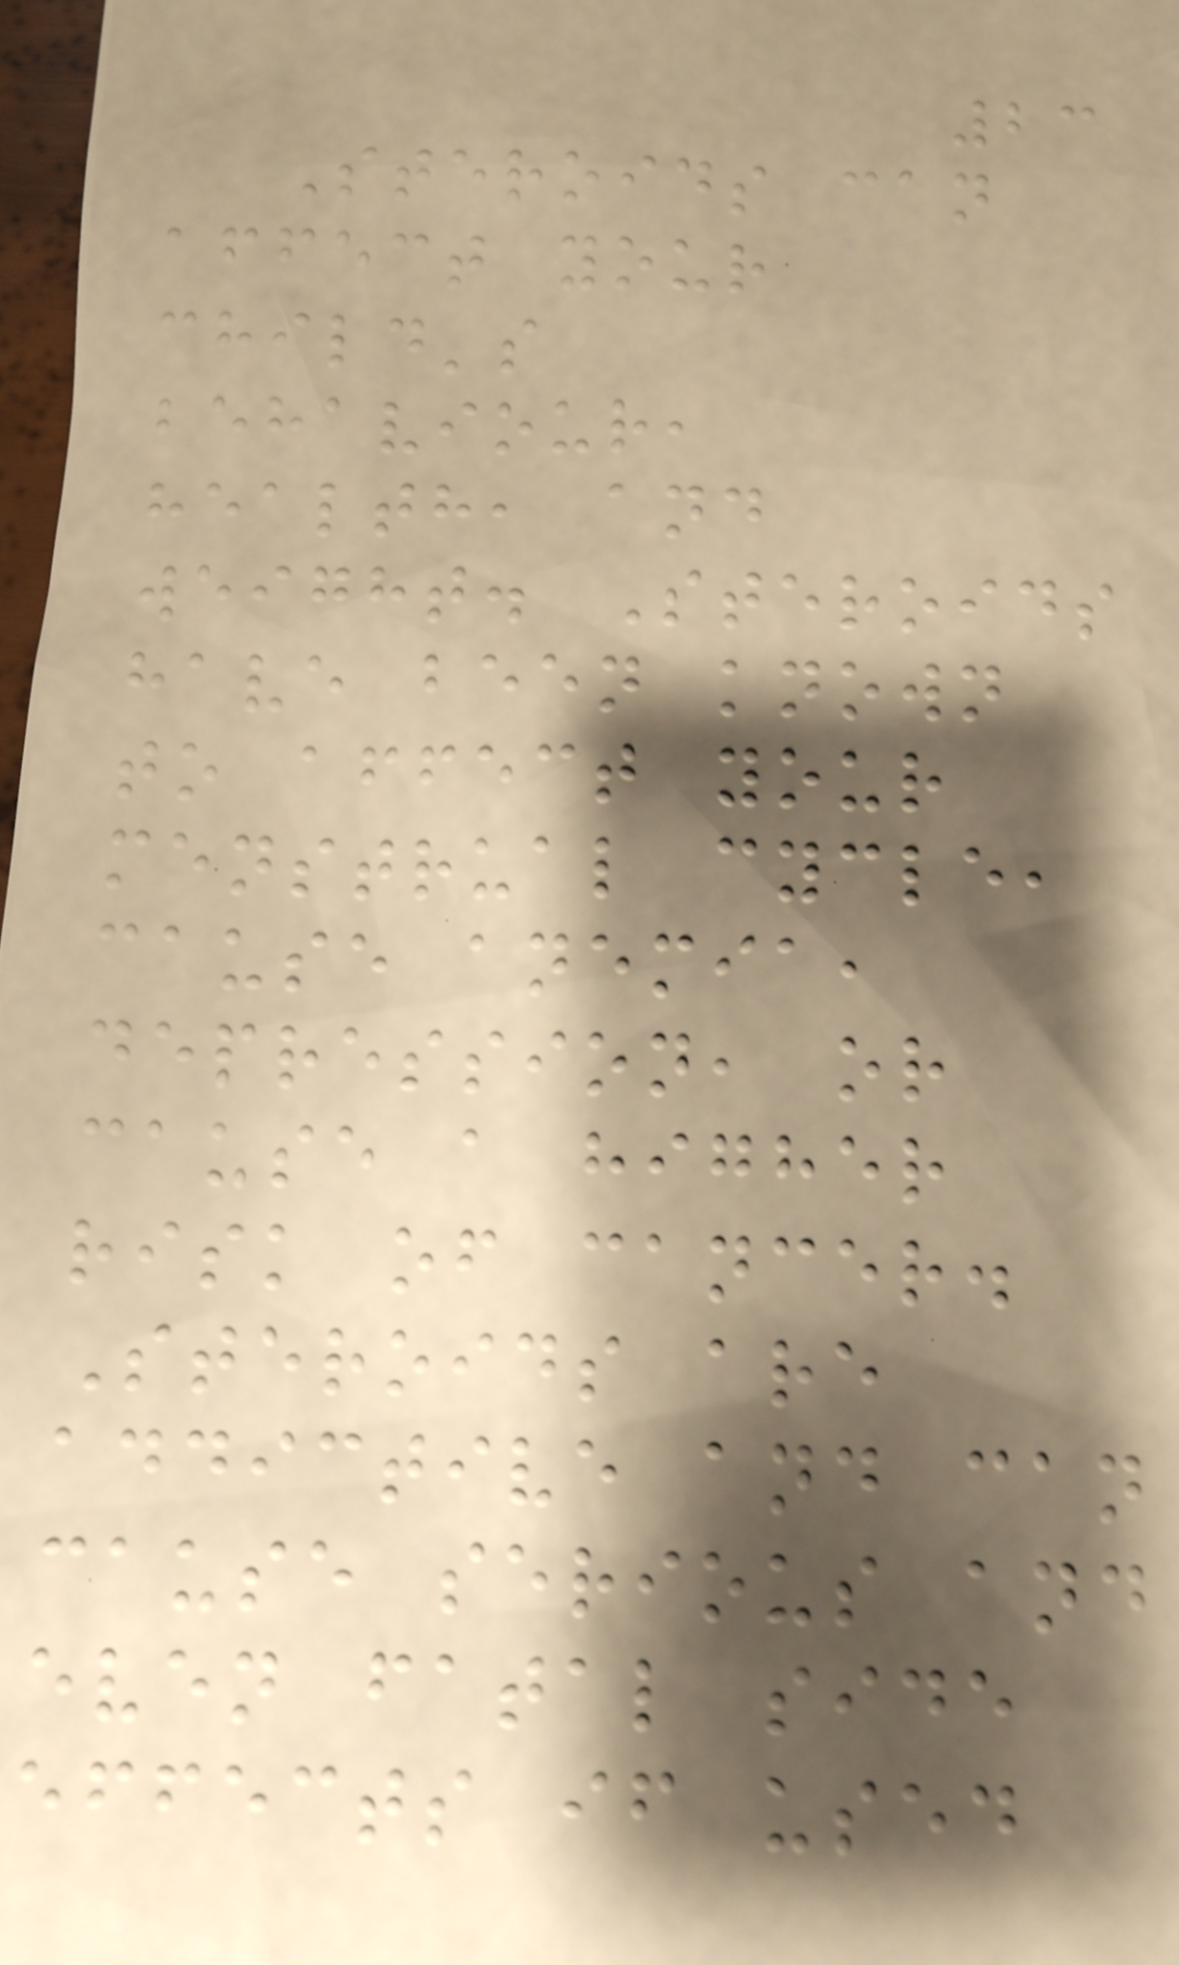23
Steroids can
affect your
child's
behaviour,
health, and
weight. Steroids
have been known
to affect your
menstrual cycle,
cause anemia,
depression, or
cause a higher
risk of cancer.
Steroids are
addictive and can
cause serious and
even fatal side
effects if used
